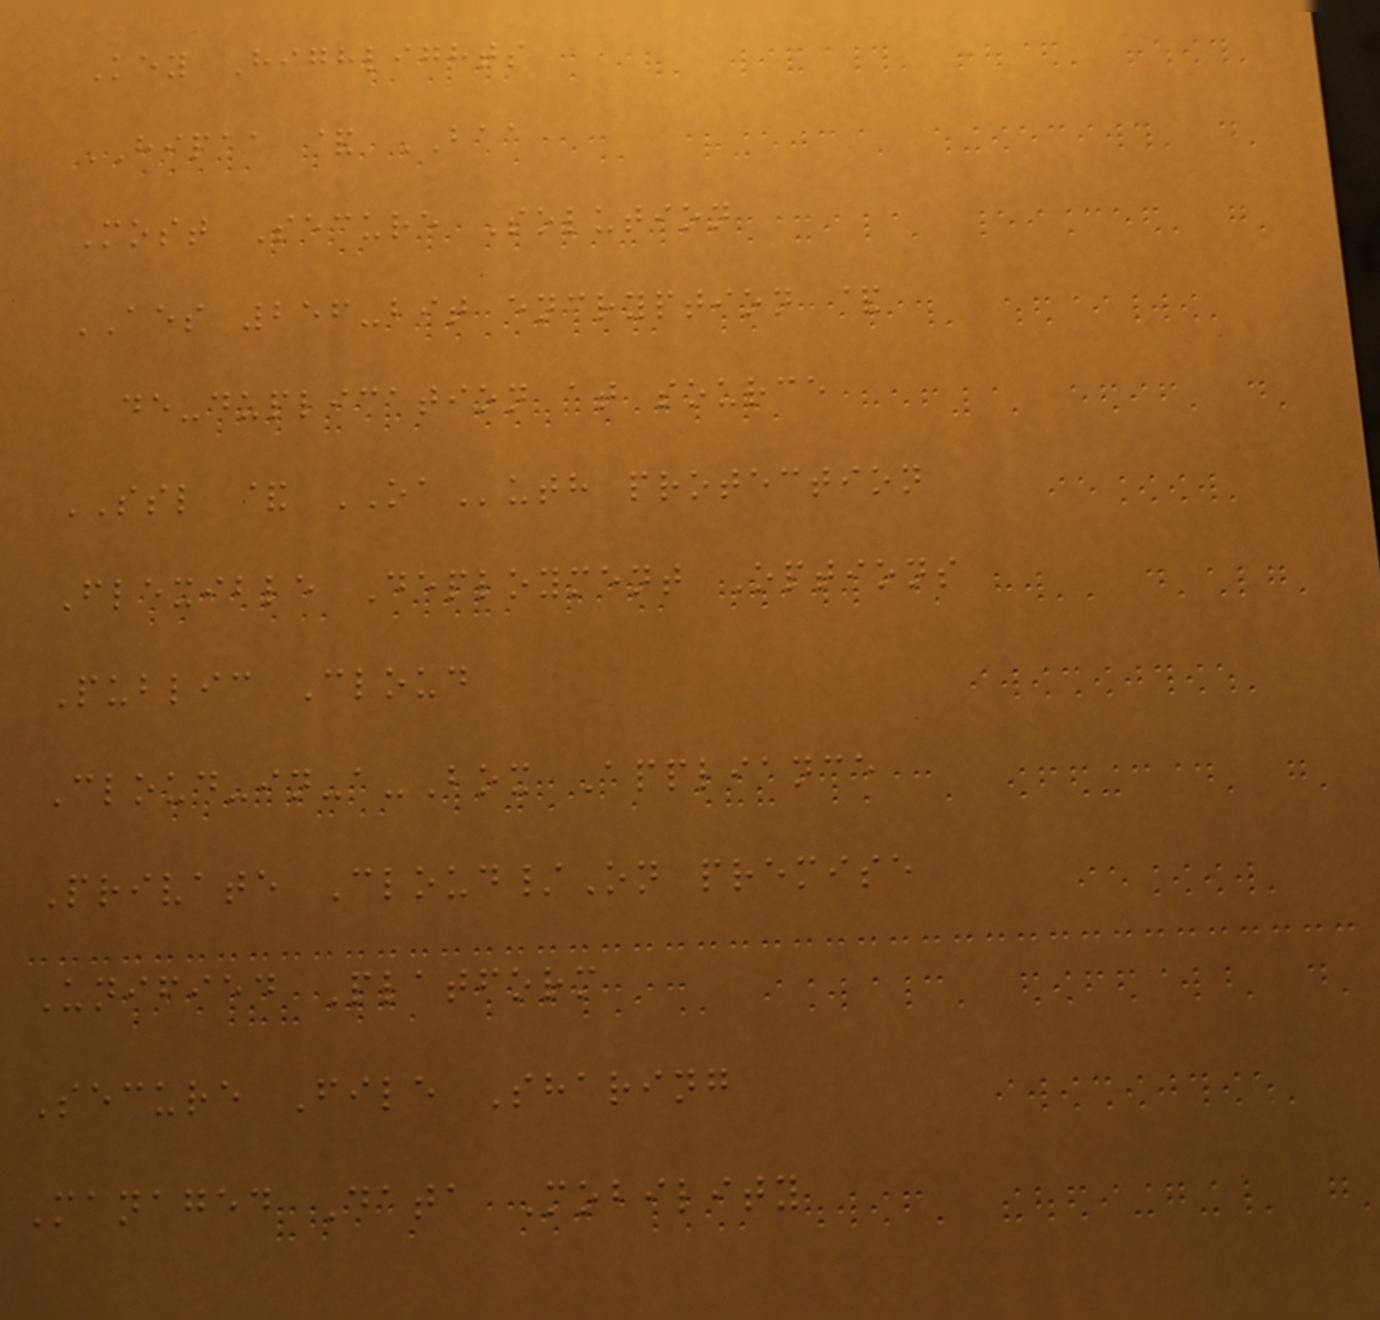Key Highlights
HIPAA & BAA
Most Secure Solution
AES 256-bit encryption &
de-duplication at source
SSL & OAuth protection
Flexible Deployment Options
Public Cloud
Cloud-in-a-Box Appliance
Private Cloud/On premise
Unified Platform
Secure File Sharing
Managed Data Mobility
